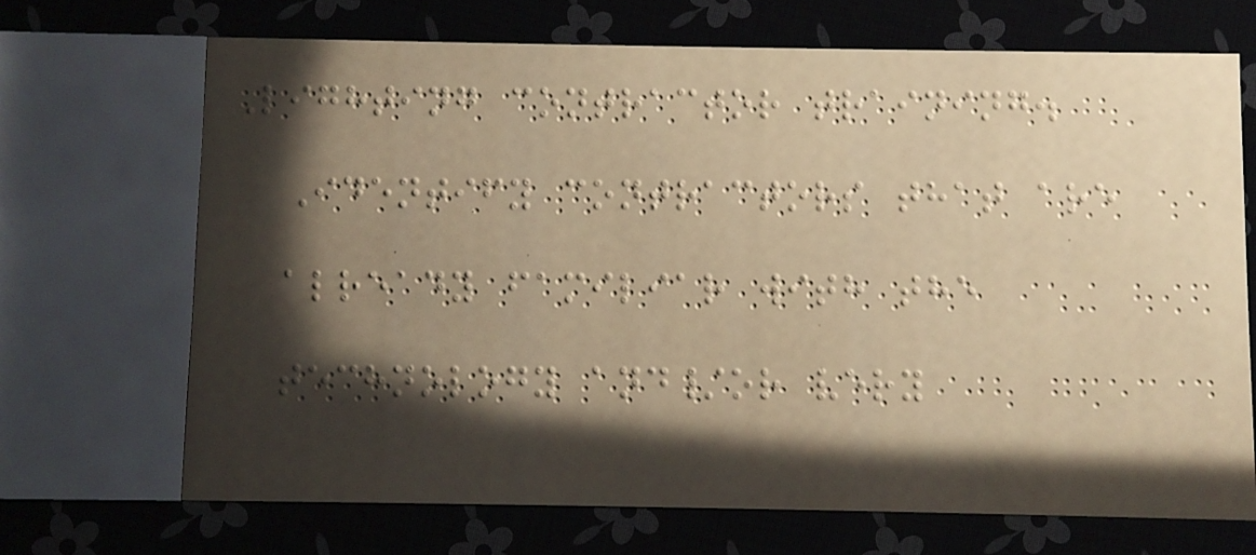Lighting contractor training.
Identify contractors that are
already familiar with the
technology and/or very
